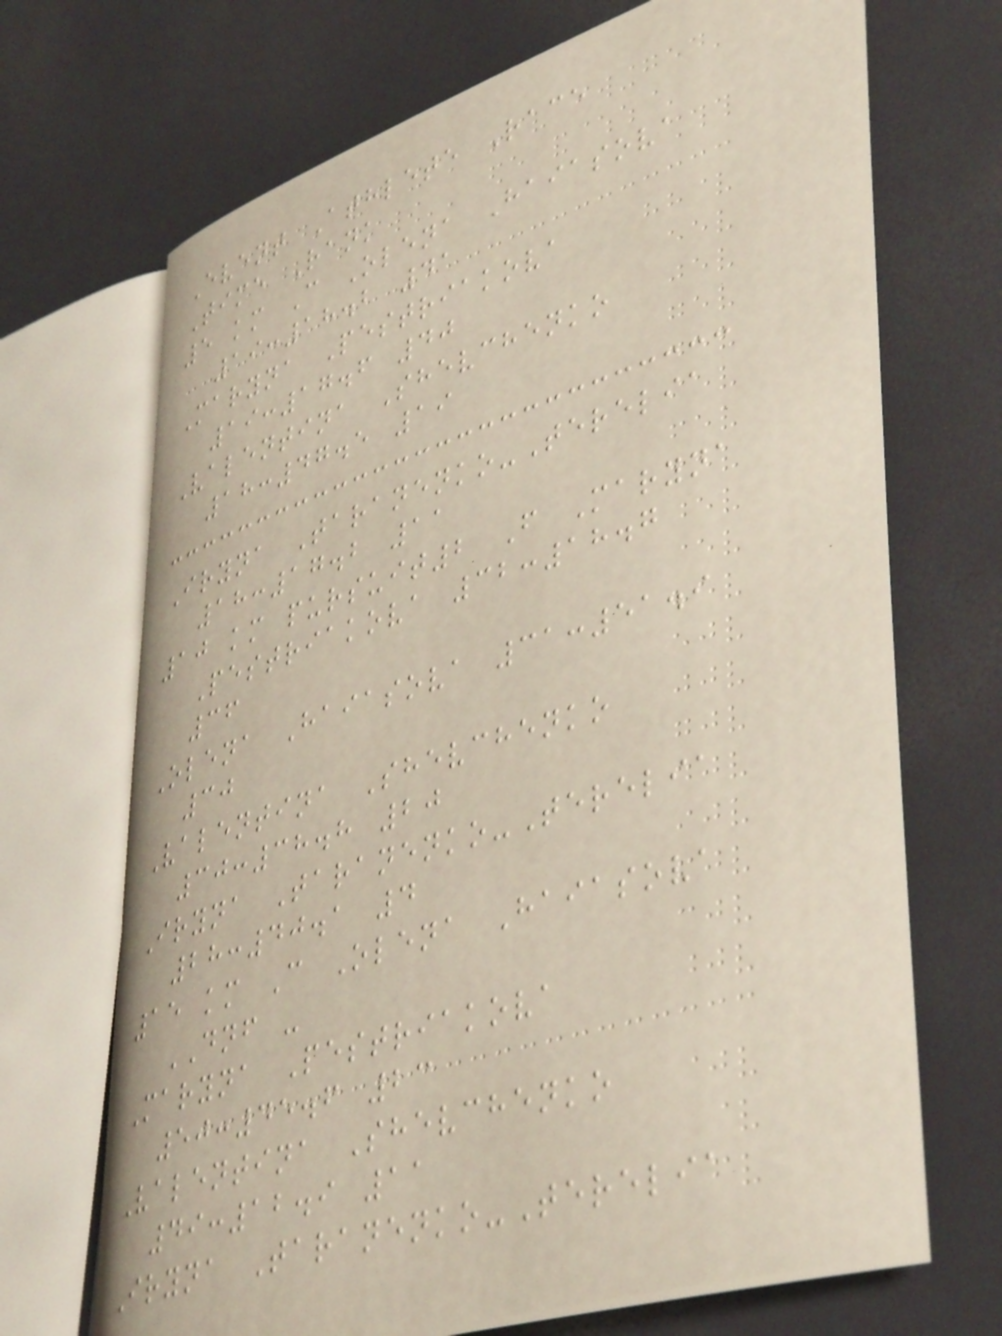Event Athlete Race
Time Rank
5 km C Olena Haiasova
19:18.2 41
Maryna Pestriakova
19:17.6 40
Valentina Shevchenko
18:47.5 19
Iryna Taranenko-Terelia
18:17.2 11
10 km pursuit2 F Maryna
Pestriakova 32:18.7
36
Olena Haiasova 31:51.9
30
Valentina Shevchenko
30:38.8 20
Iryna Taranenko-Terelia
28:40.1 4
15 km C Olena Haiasova
DNF -
Maryna Pestriakova
50:45.6 23
Valentina Shevchenko
49:12.9 11
Iryna Taranenko-Terelia
